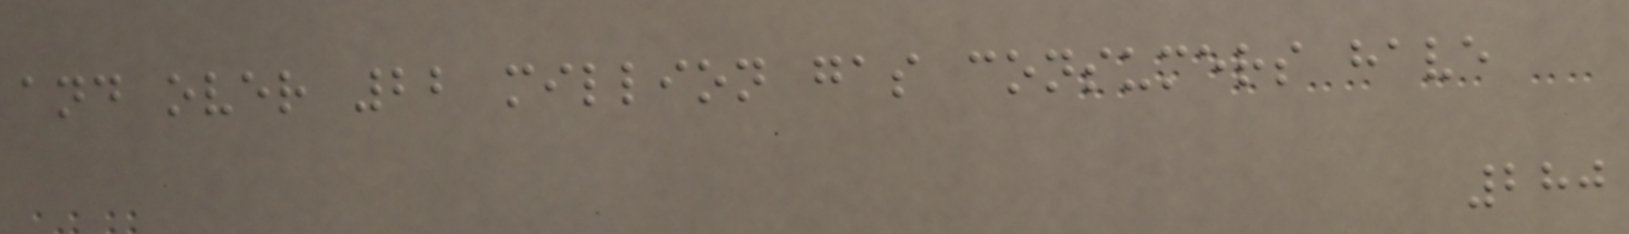and over 22 million gas consumers have
280
